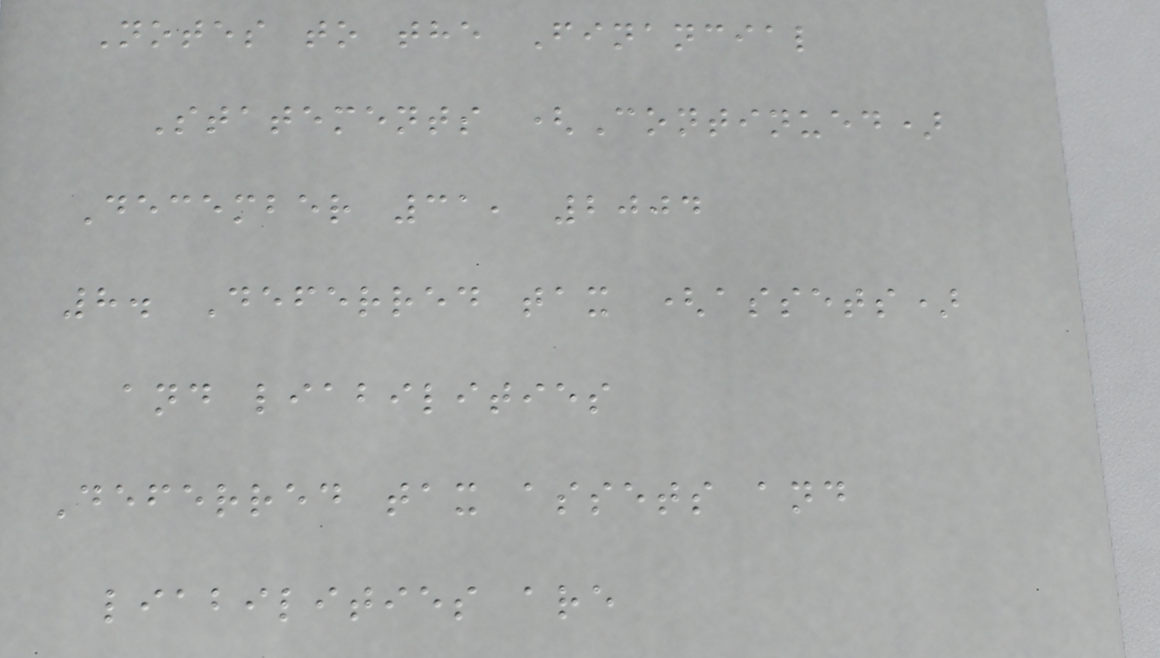Notes to the Financial
Statements (Continued)
December 31, 2004
8. Deferred tax (assets)
and liabilities
Deferred tax assets and
liabilities are
